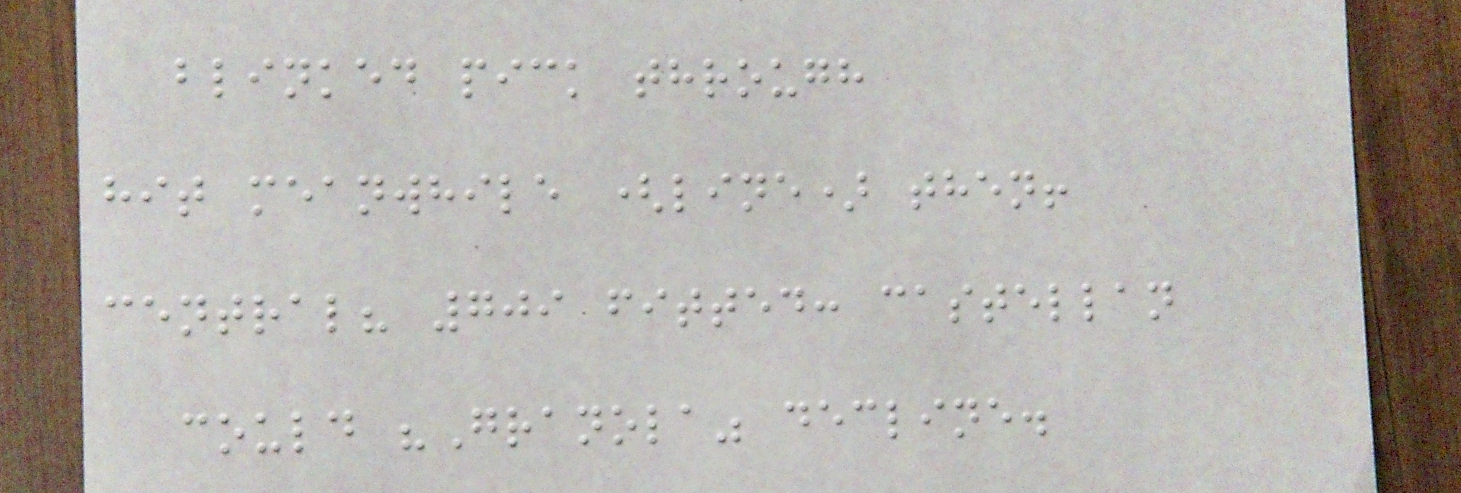blinked pick through
hit meanwhile (line) then!
central? 709 fitted: castellan
could "Granola" decline.
